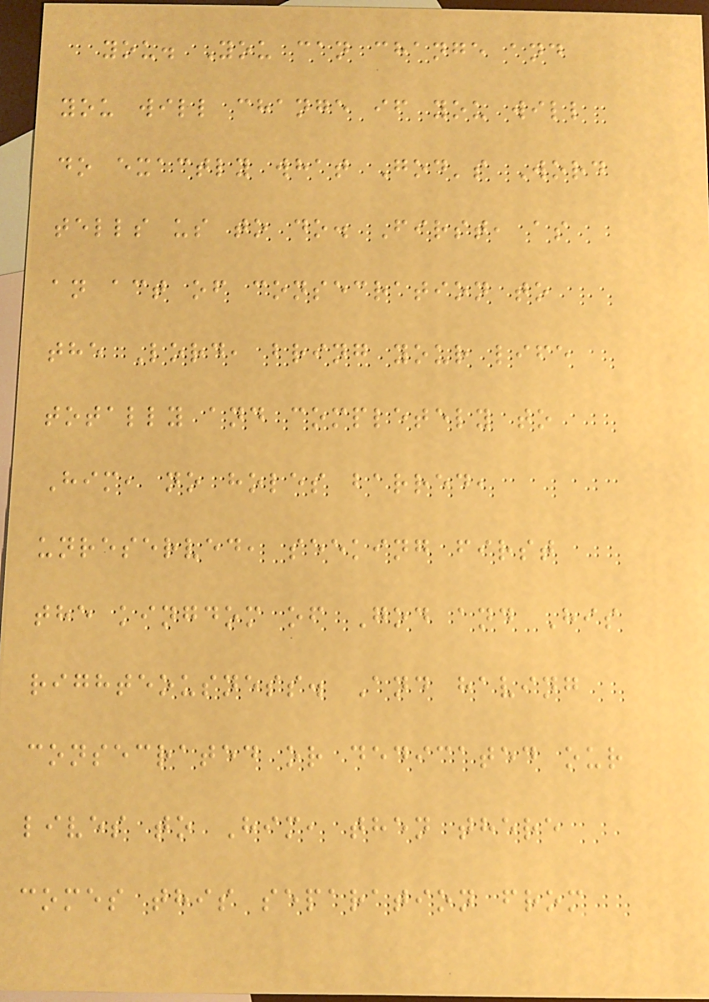you. You can change and
you will change if you will
do exactly what God's Word
tells us to do. First, as
an act of consecration to
the Lord, bring your life
totally and completely to
Him, no holes barred,
unreserved, seeking first
the kingdom of God and His
righteousness. And having
consecrated or dedicated our
lives to Him, then there
comes this separation from
